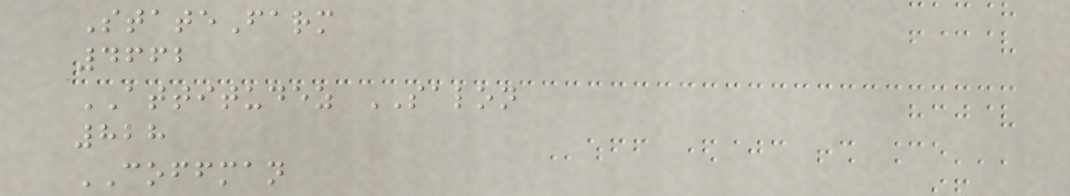StateFarm
4662
ATTITUDEZ SALON
828
COFFMAN
